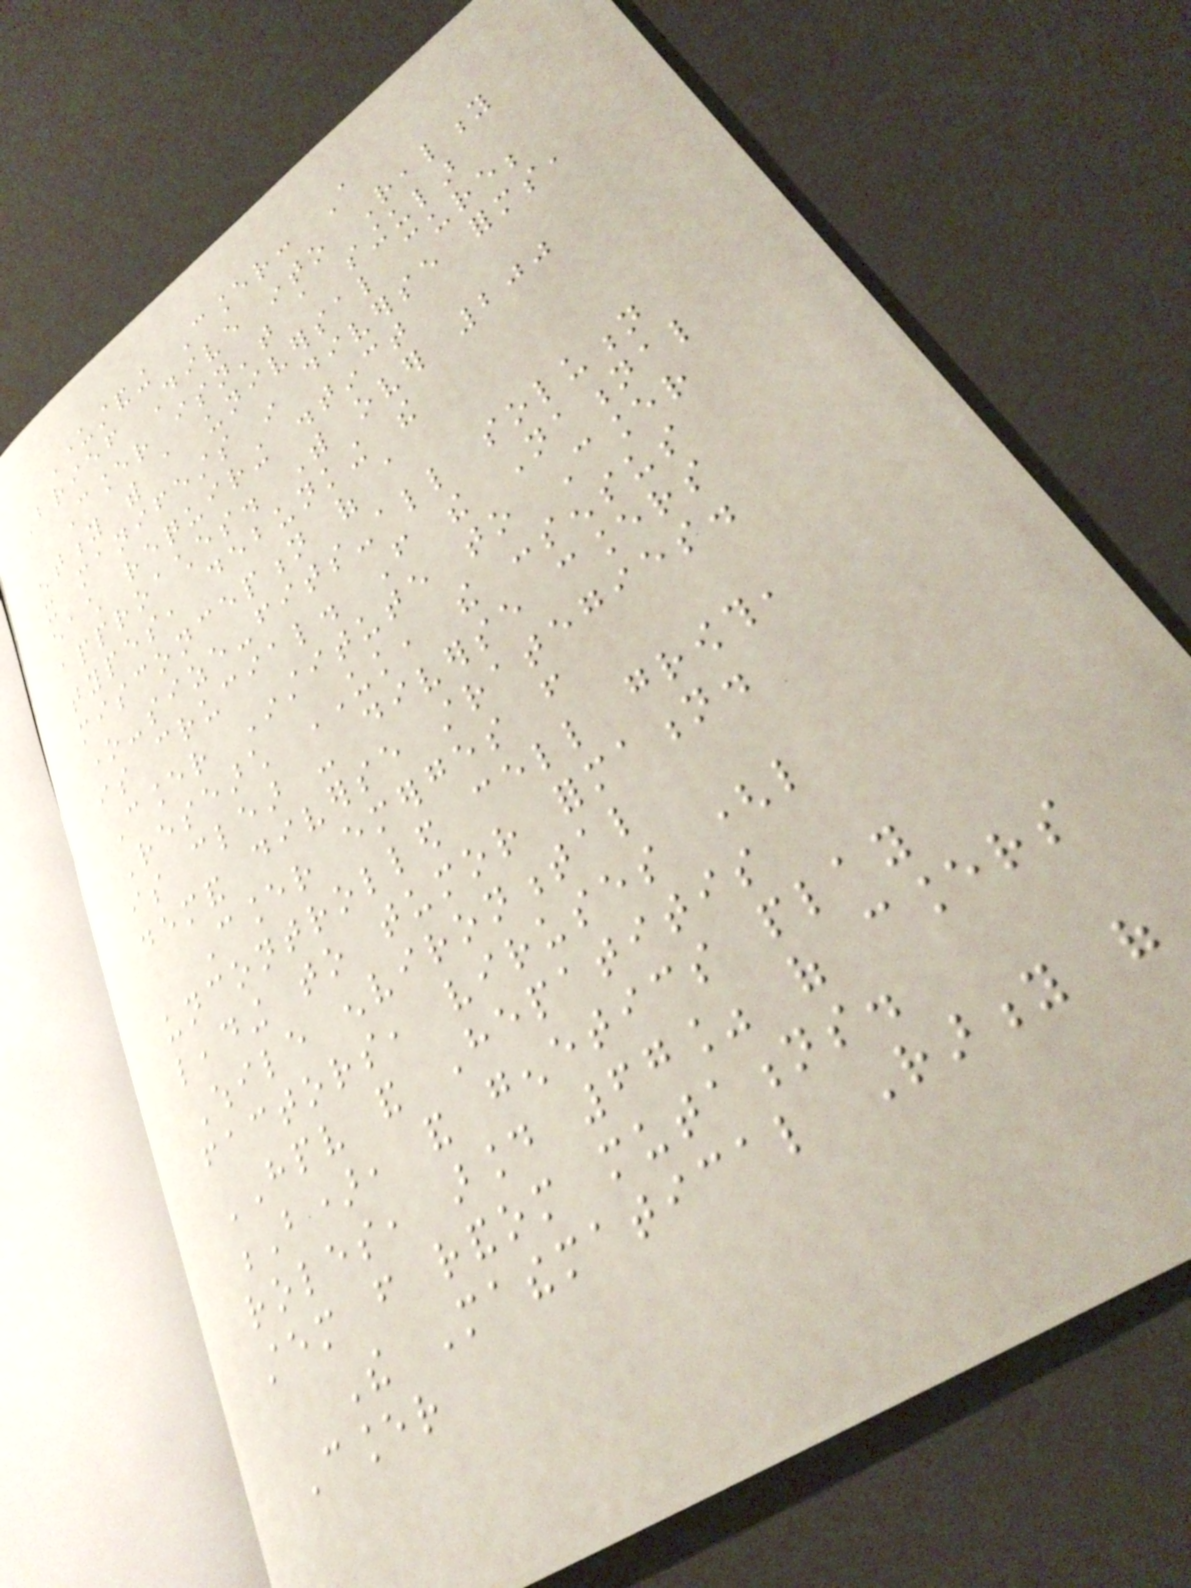Understanding Cancer: A
Brief Dive into Reality
Cancer isn't a singular
entity with a universal cure;
it manifests in diverse forms,
each requiring distinct
approaches. With over 200
types, debunking the
misconception of a
one-size-fits-all solution
is crucial. From the National
Cancer Institute to Cancer
Research UK, the consensus
is clear - diverse cancers
demand diverse strategies.
Cancer emerges from
uncontrolled cell growth,
leading to tumor formation.
While environmental
factors, viruses (like
HPV and Hepatitis
B), and genetics play
roles, around 67% of cancers
stem from random mutations.
The Mathematical Rarity of
Cancer
